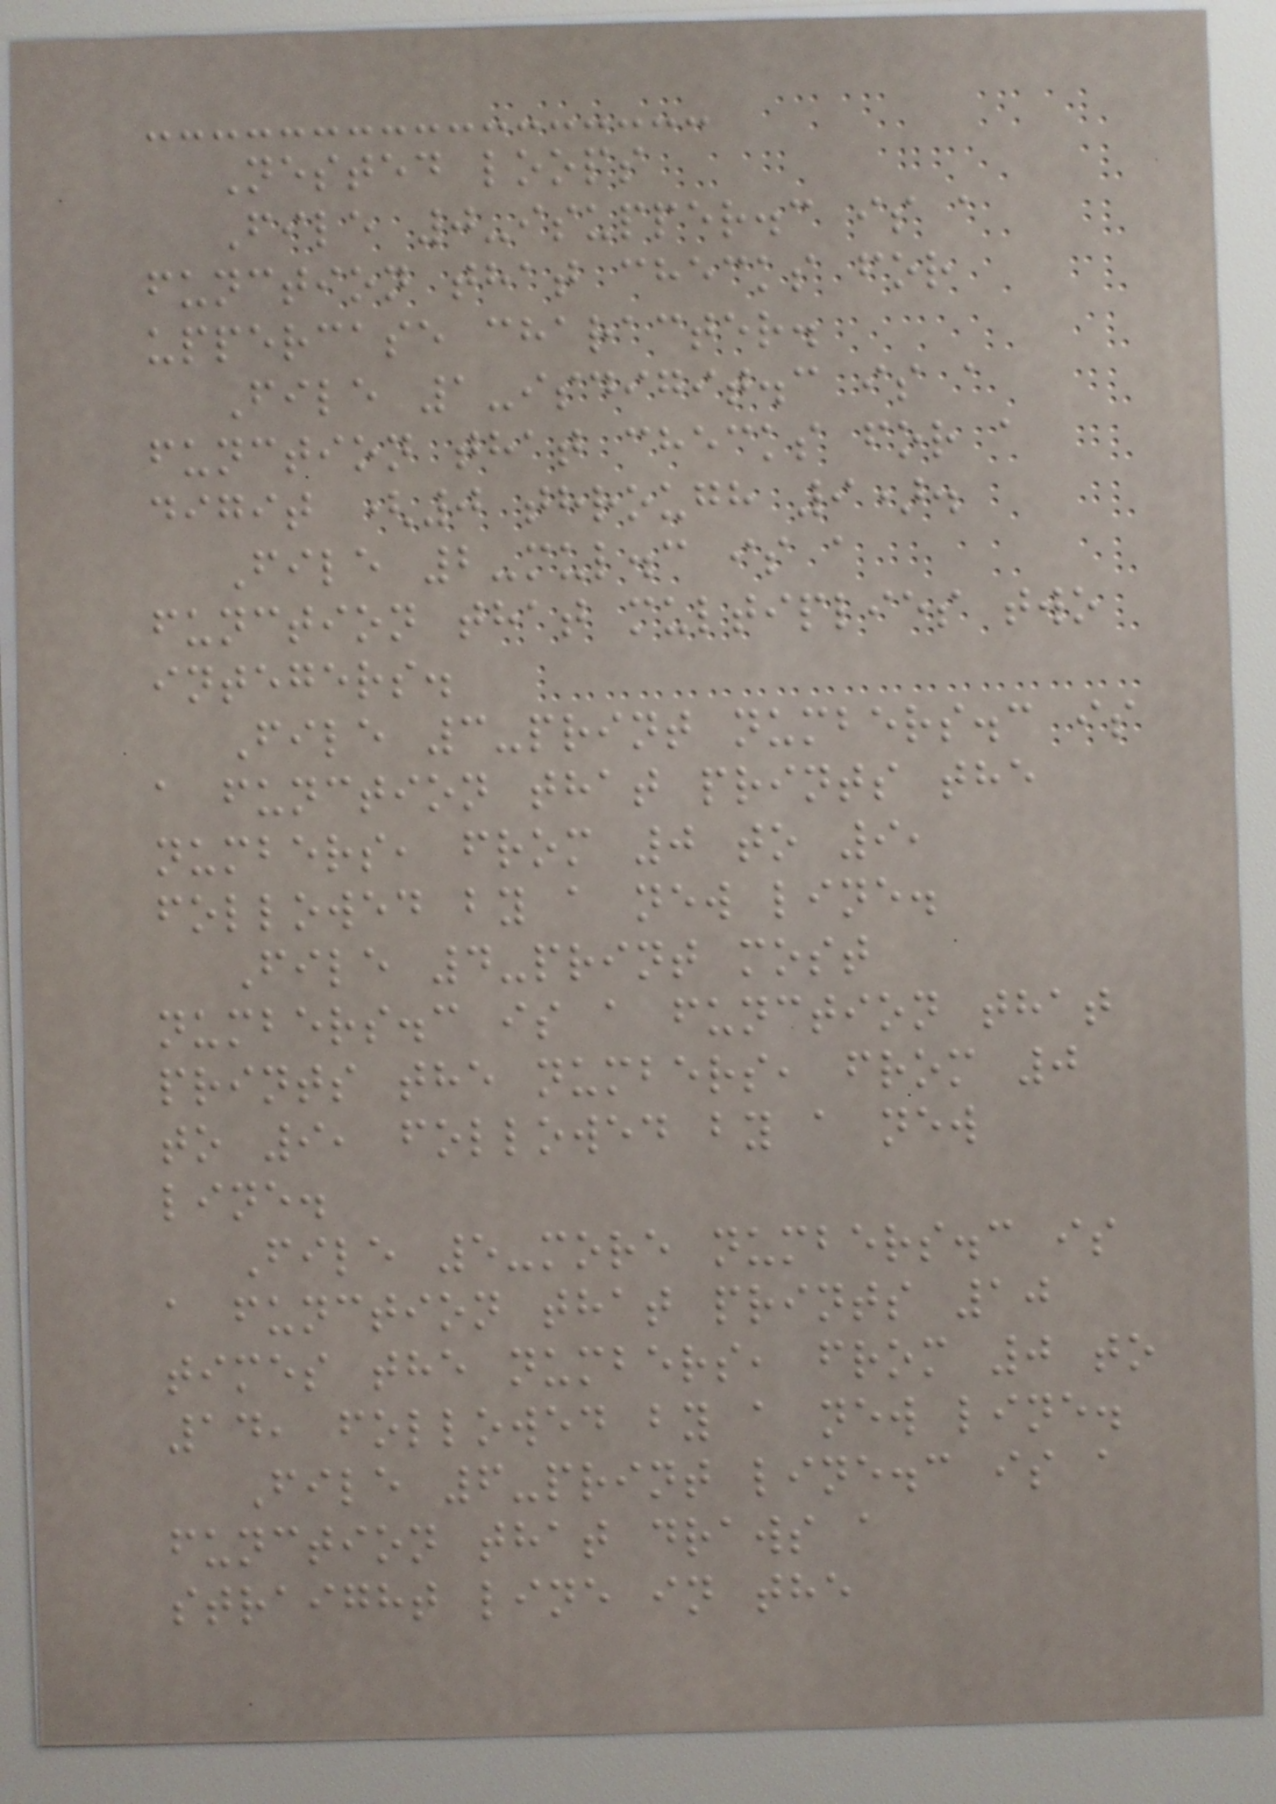Nested loops
File 0-isupper.c is a
function that checks for
uppercase character.
File 1-isdigit.c is a
function that checks for a
digit (0 through 9).
File 2-mul.c is a
function that multiplies two
integers.
File 3-print numbers.c is
a function that prints the
numbers, from 0 to 9,
followed by a new line.
File 4-print most
numbers.c is a function that
prints the numbers, from 0
to 9, followed by a new
line.
File 5-more numbers.c is
a function that prints 10
times the numbers, from 0 to
14, followed by a new line.
File 6-print line.c is a
function that draws a
straight line in the
